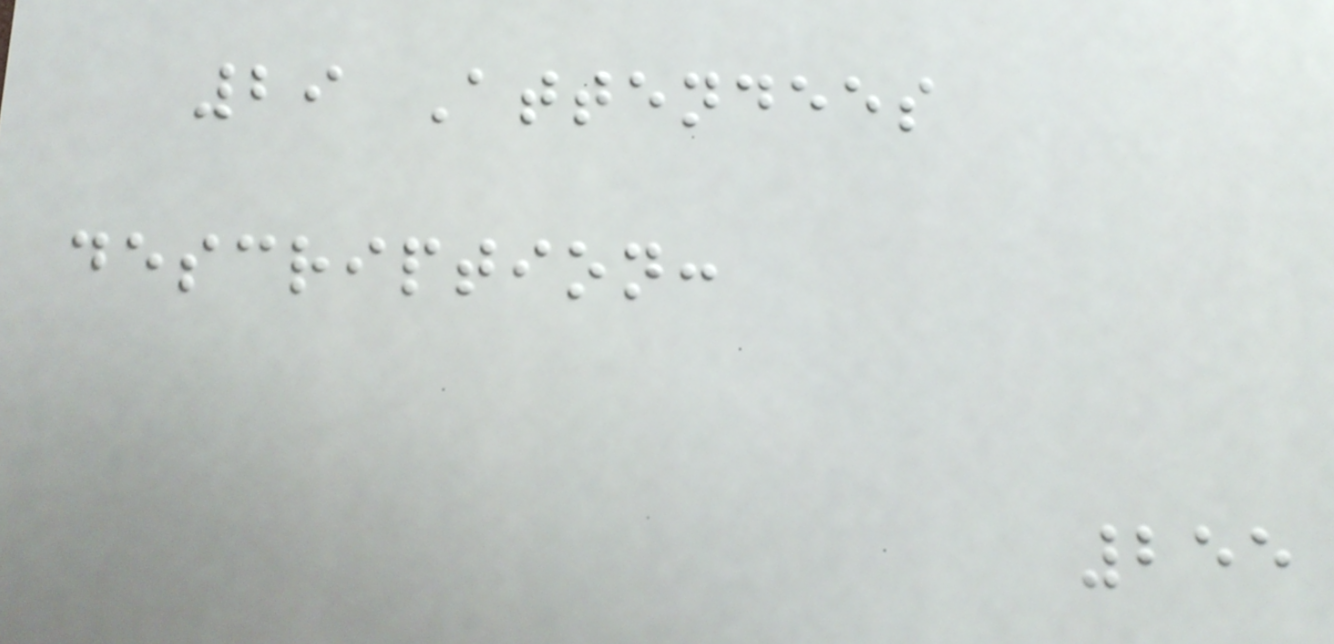29 Attendees
description:
255
